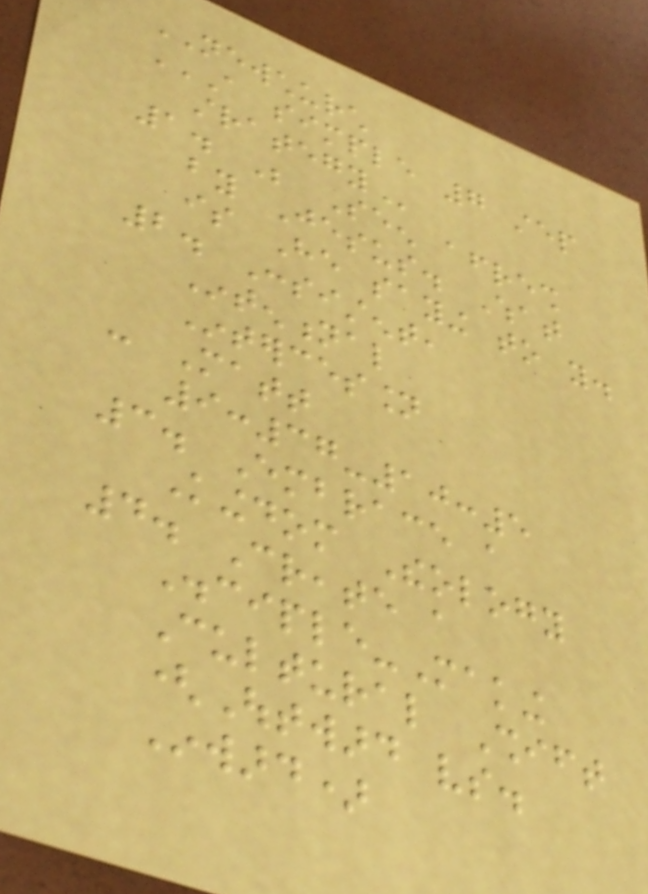NEWCHURCH
A SIMPLE 7 STEP
STRATEGY
1. Be Seen afresh
by Jesus. What
is He saying to you.
2. Consistent,
Intentional
Intercession
- Matt
9:37-10:5
3. Embrace a
Kingdom Theology
4. Create a
Disciple-Making
Cultural Shift
(Outward vs.
Inward)
